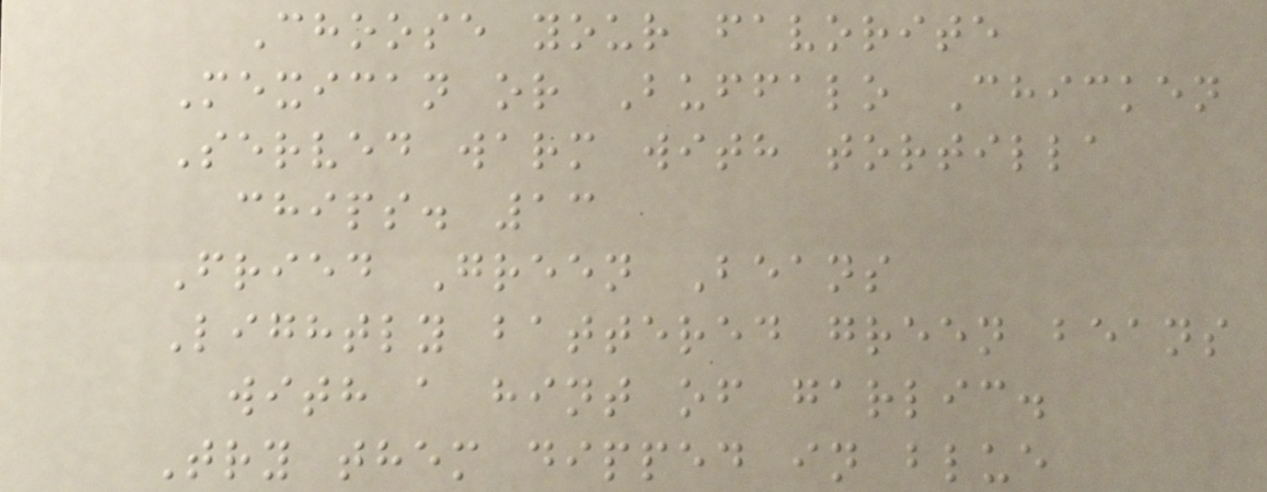Choose your favorite
Mexican or Buffalo Chicken
Served warm with tortilla
chips. 13
Fried Green Beans
Lightly battered green beans
with a hint of garlic.
Try them dipped in blue
